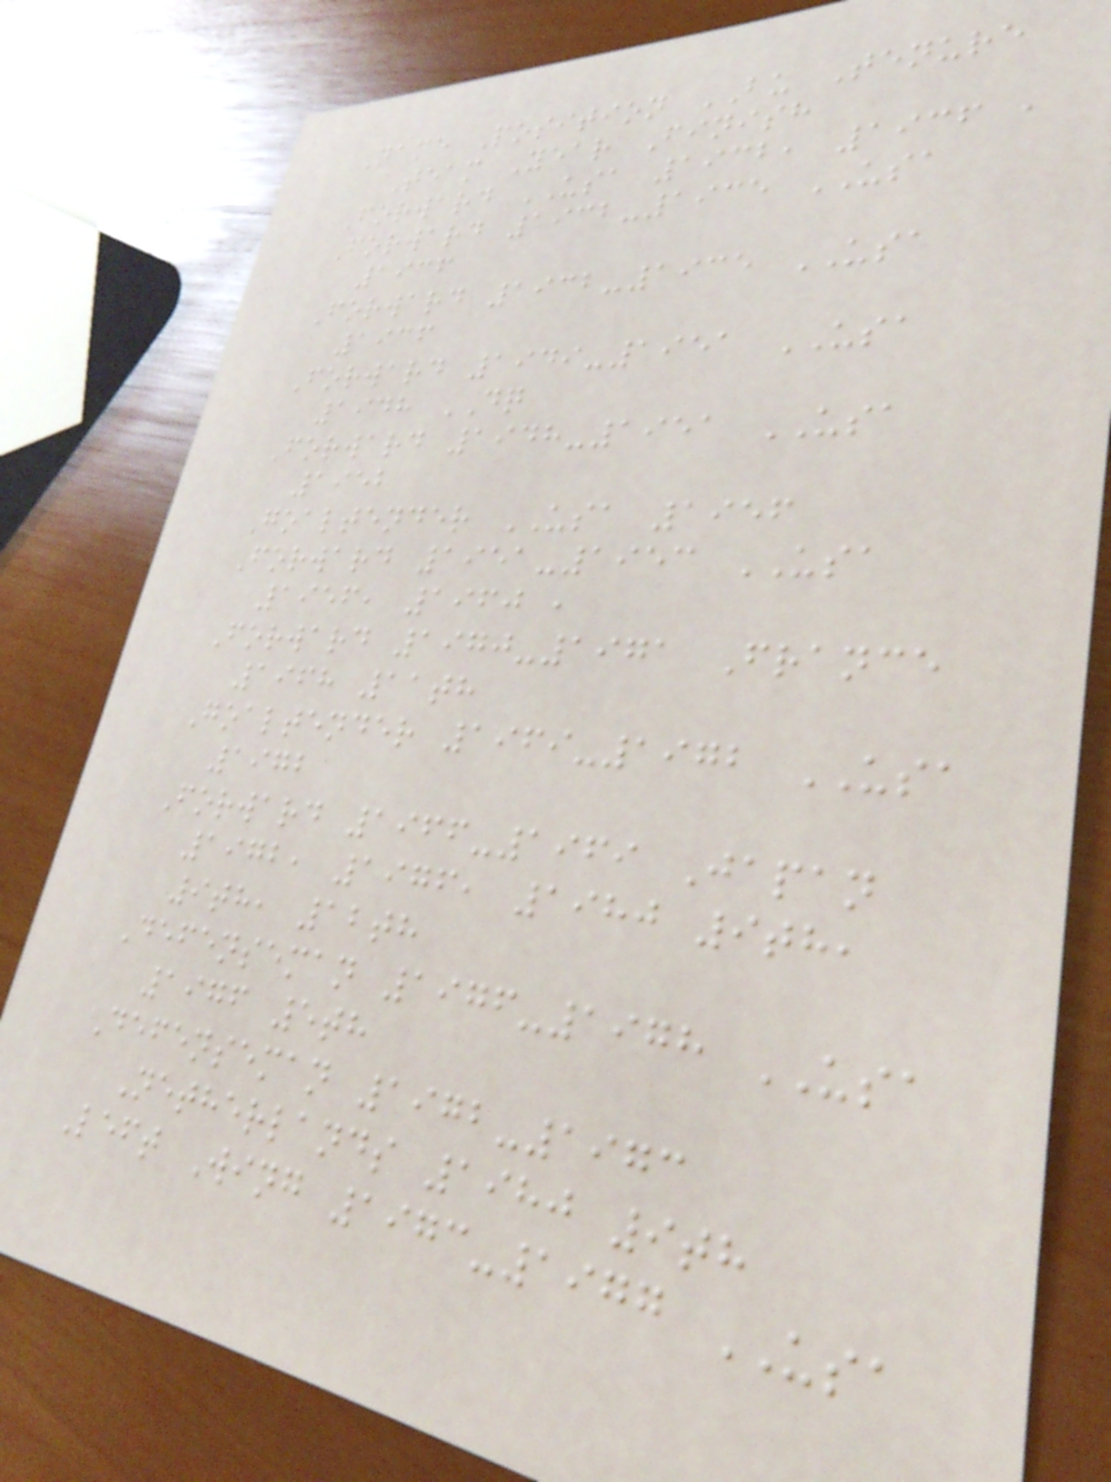Name Position BU Tenure
Team Year Finish
Forward USA 1932, 1936 ,
Forward 1932-1935 USA
1936
Forward 1932-1935 USA
1936
Forward 1949-1951 USA
1948 DQ
Forward 1948-1951 USA
1952
Goaltender USA 1956
Forward 1951-1953 USA
1956, 1960 ,
Forward 1970-1971 France
1968 11th
Goaltender 1969-1972 USA
1972
Forward 1966-1969 Japan
1972, 1976, 1980 9th,
9th, 12th
Defenseman 1976-1978 USA
1976 5th
Defenseman 1972-1973
Netherlands 1980 9th
Left Wing 1973-1977 USA
